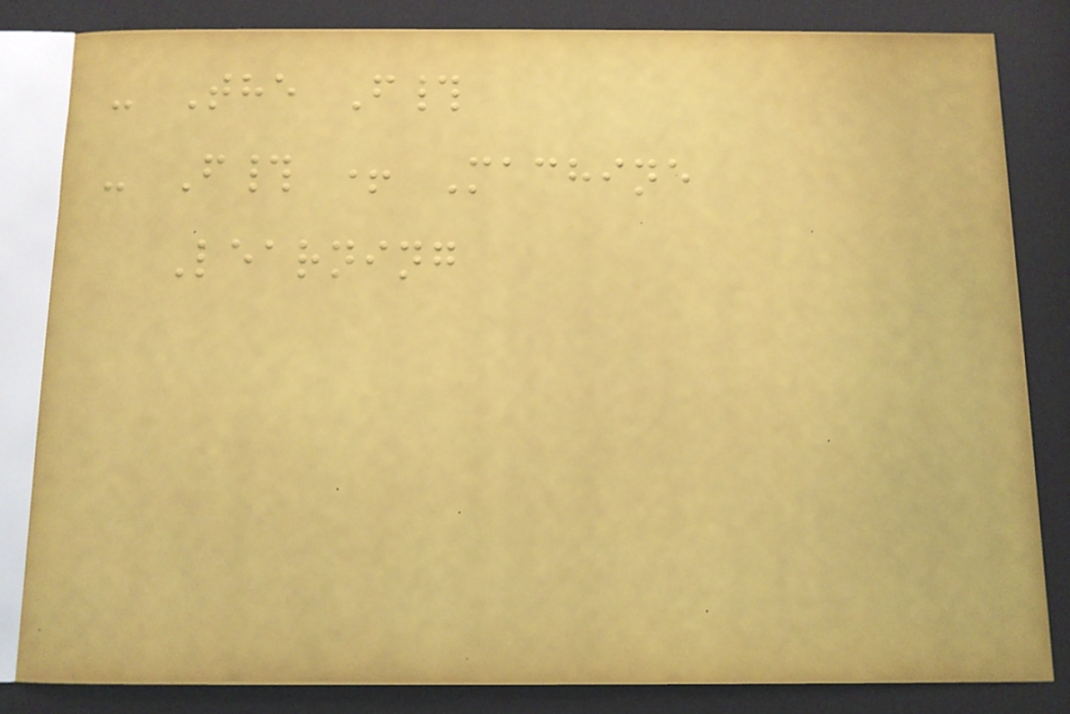- The F#
- F# + Machine
Learning
